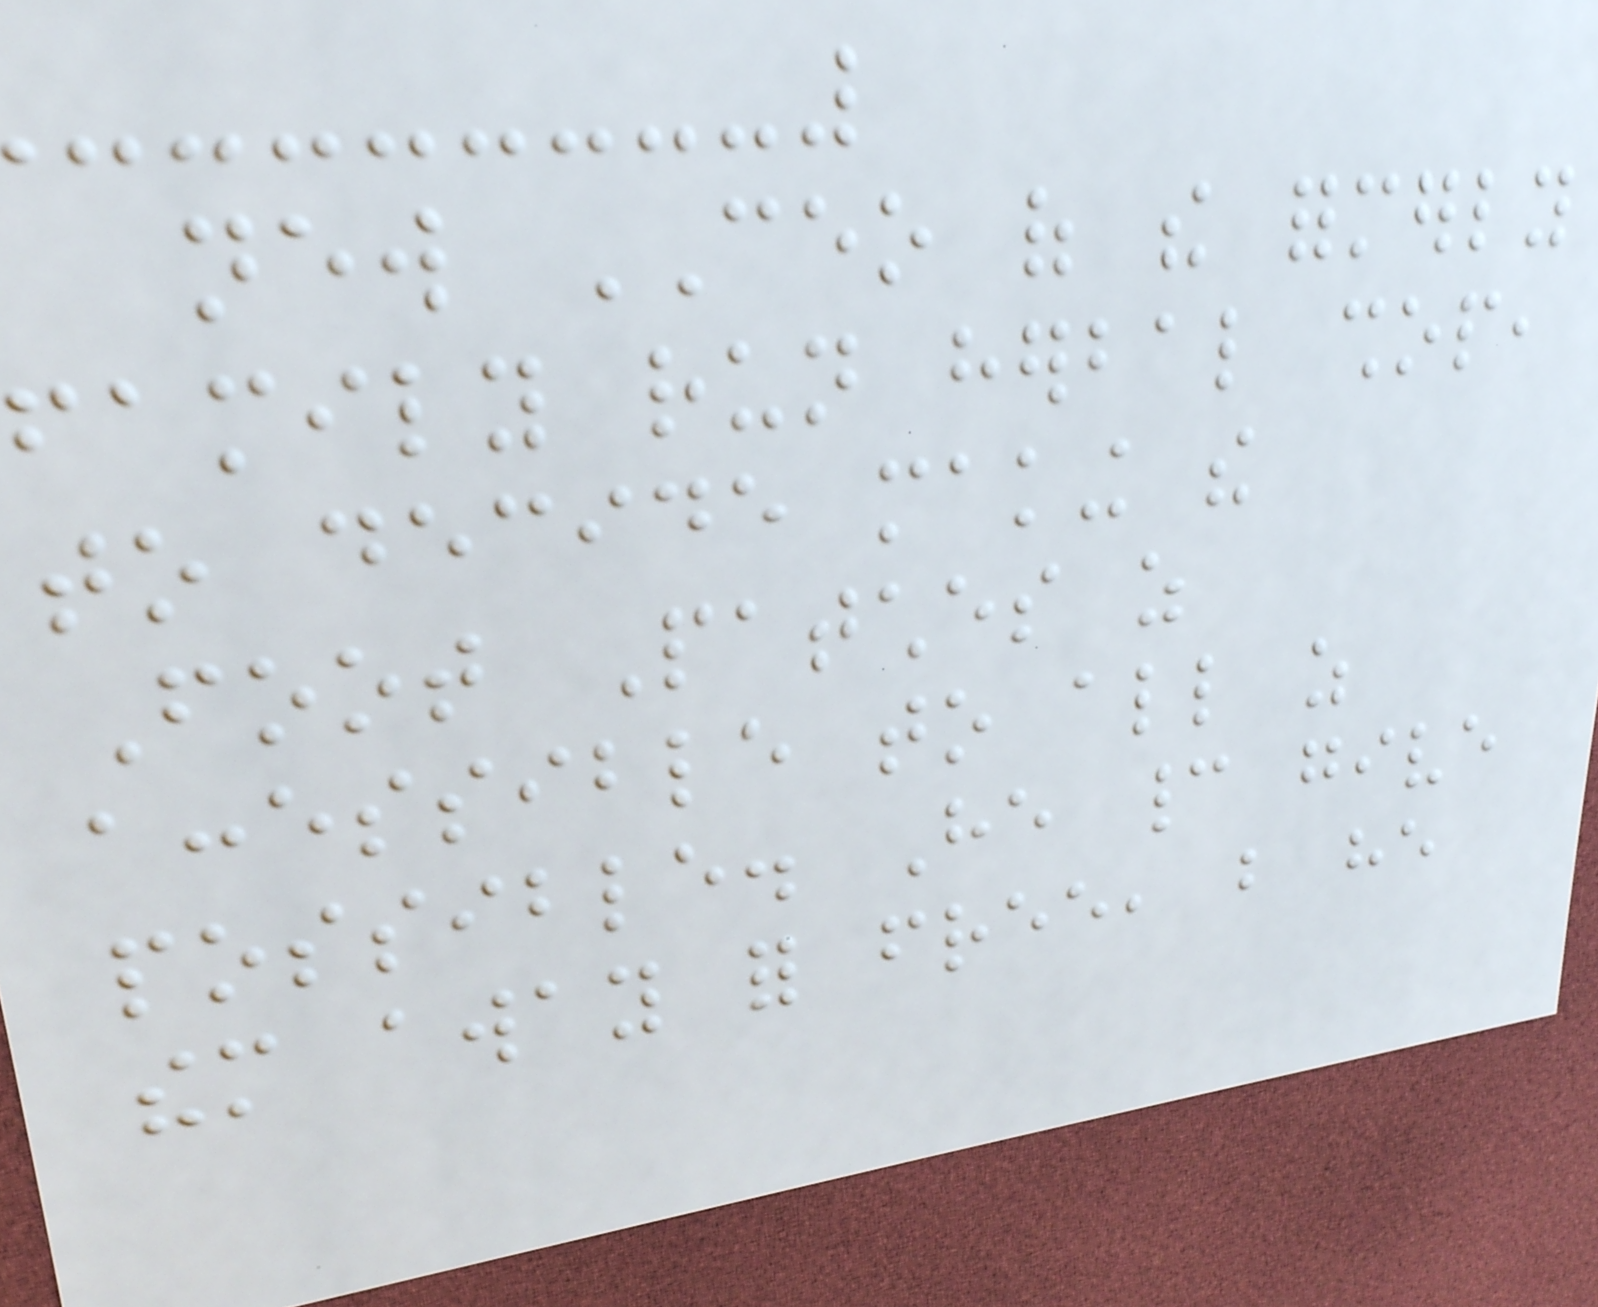new CEO of the formerly
family run herbal shop,
to decide making the
Foot Patches as
accessible to all as
possible. He cannot give
them away for free, but he
